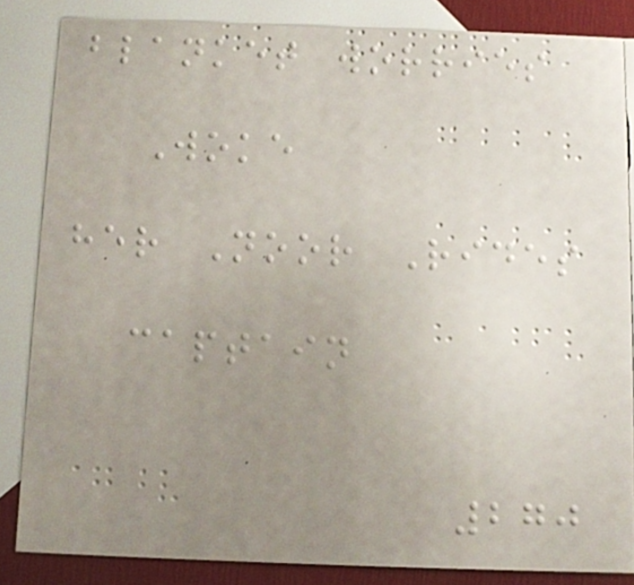blanket worries
Woke
her Noor Rides
captain
270
